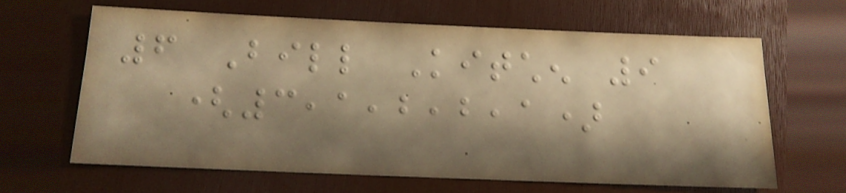6 Bill Kitchen 9
(3,1,2,2,1)
